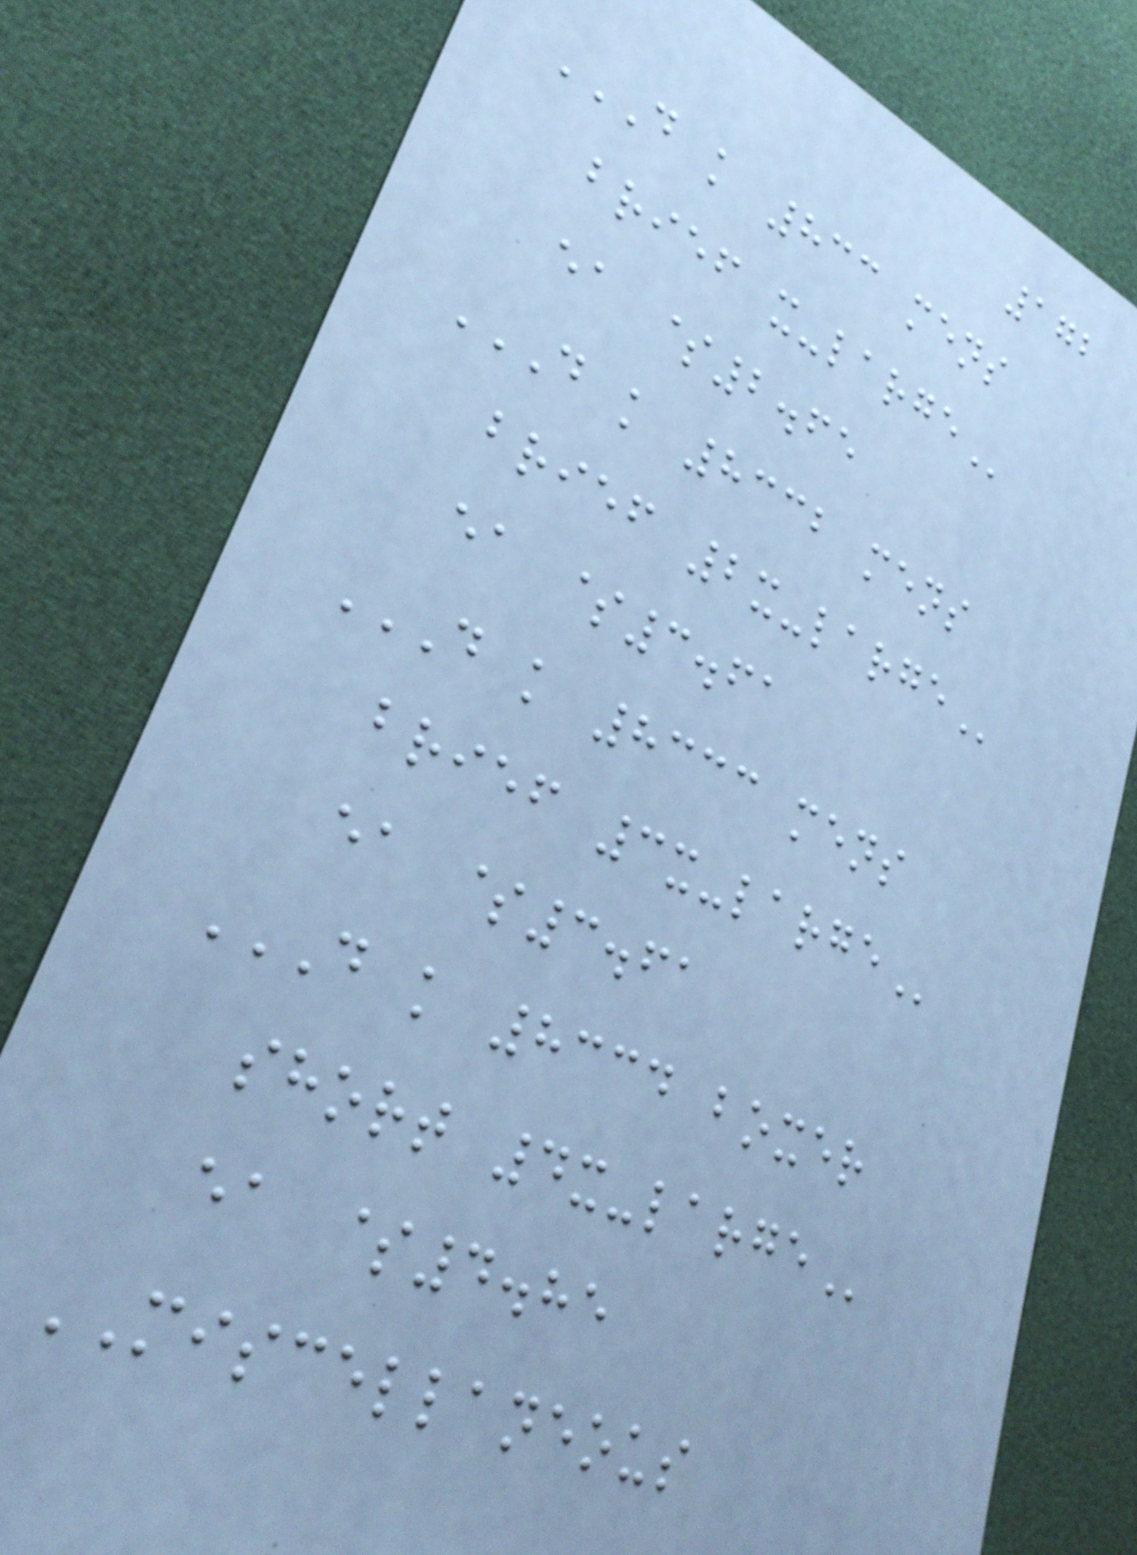172
D K 833 MENS
BRIEF X-LARGE
ea $2.65
D K 8332 MENS
BRIEF 2X-LARGE
ea $3.61
D K 8333 MENS
BRIEF 3X-LARGE
ea $3.61
D K 8334 BOXER
SHORT 4X-LARGE
ea $4.85
MISCELLANEOUS
